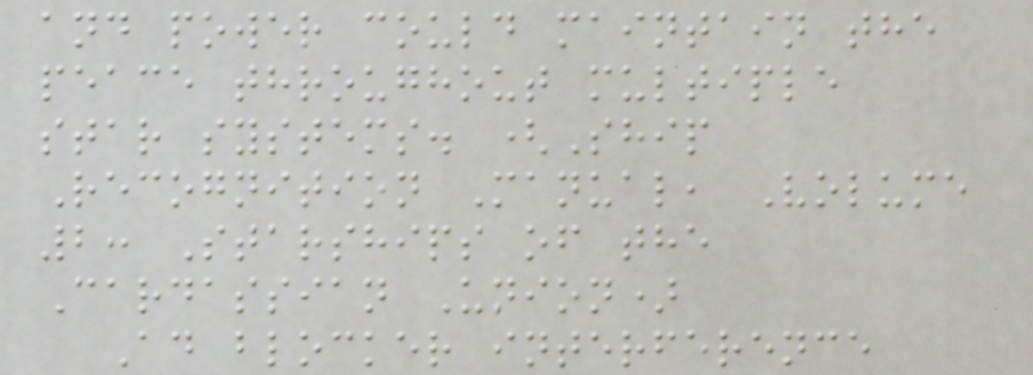and power could maintain the
peace throughout multiple
star systems. (Ship
Recognition Manual, Volume
2: Starships of the
Cardassian Union)
Ad blocker interference
